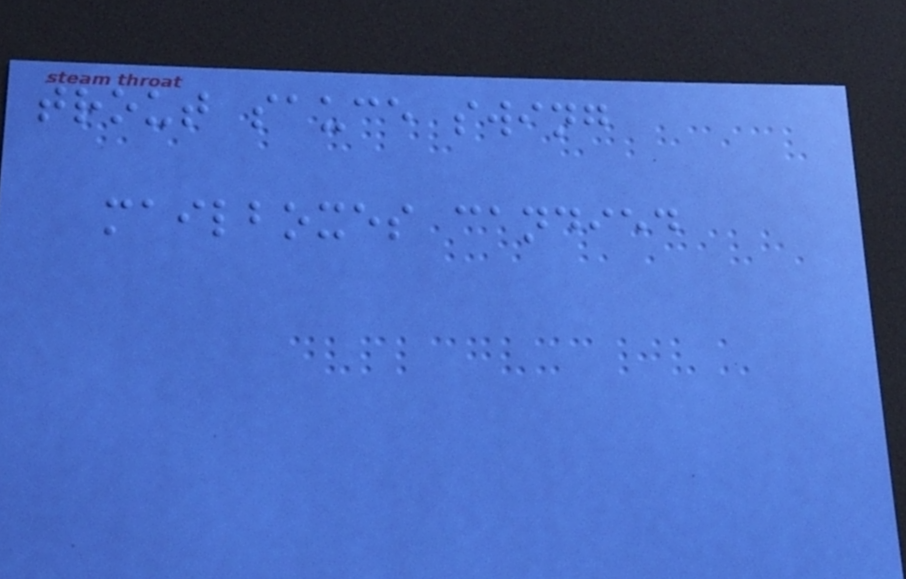trout sauce swing
mailboxes candied
